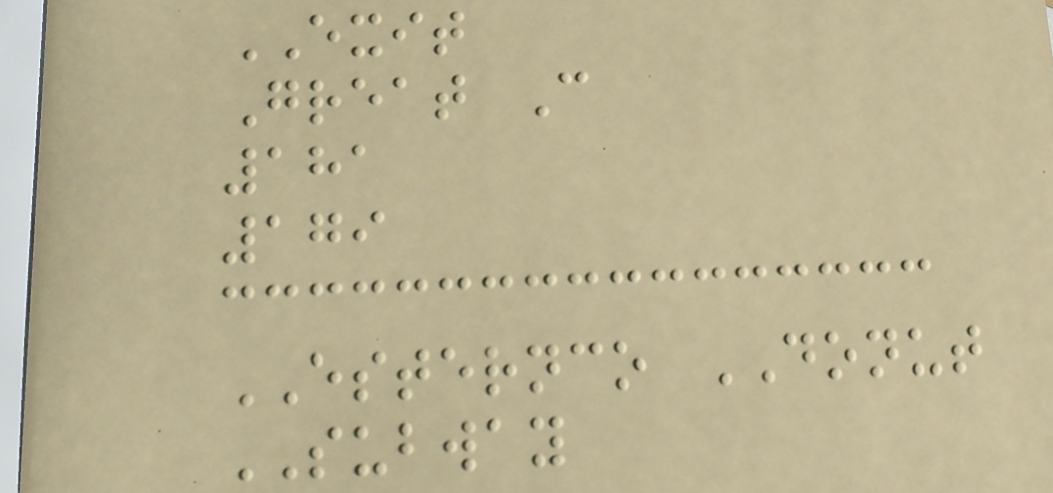EXIT
Great C
181
179
ESTERNCO DONUT
SUBWAY
